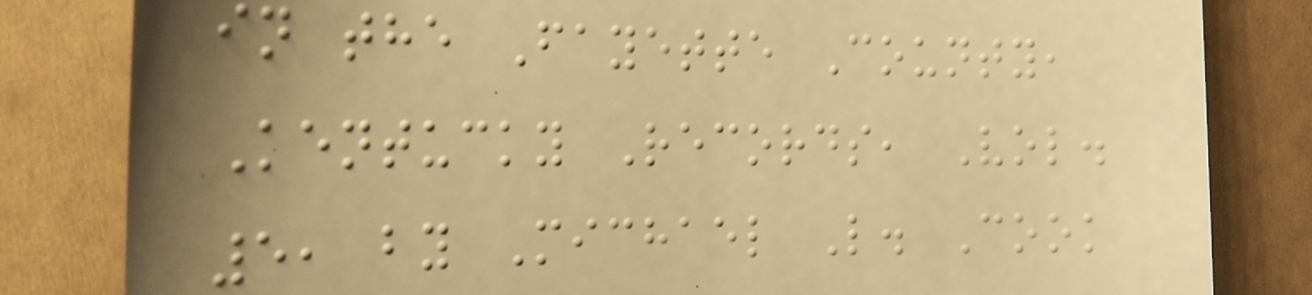in the Fayette County,
Kentucky Records, Vol.
5, by Michael L. Cook
